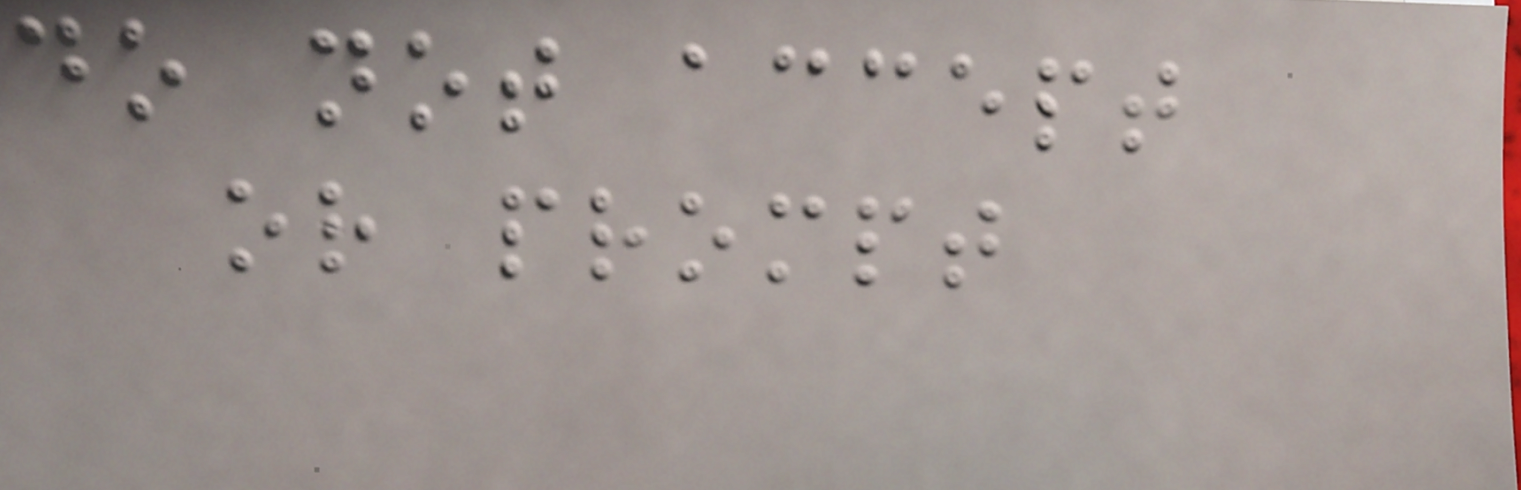do not accept
or prompt
